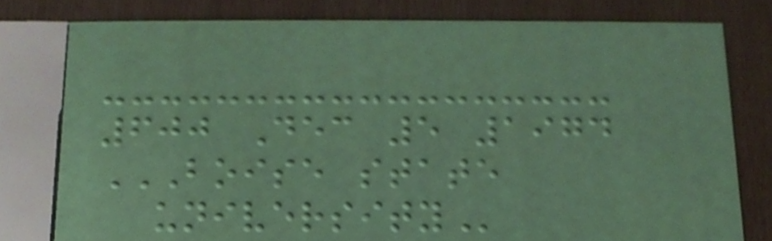600 Dec 5 1974
BOISE STATE
UNIVERSITY
